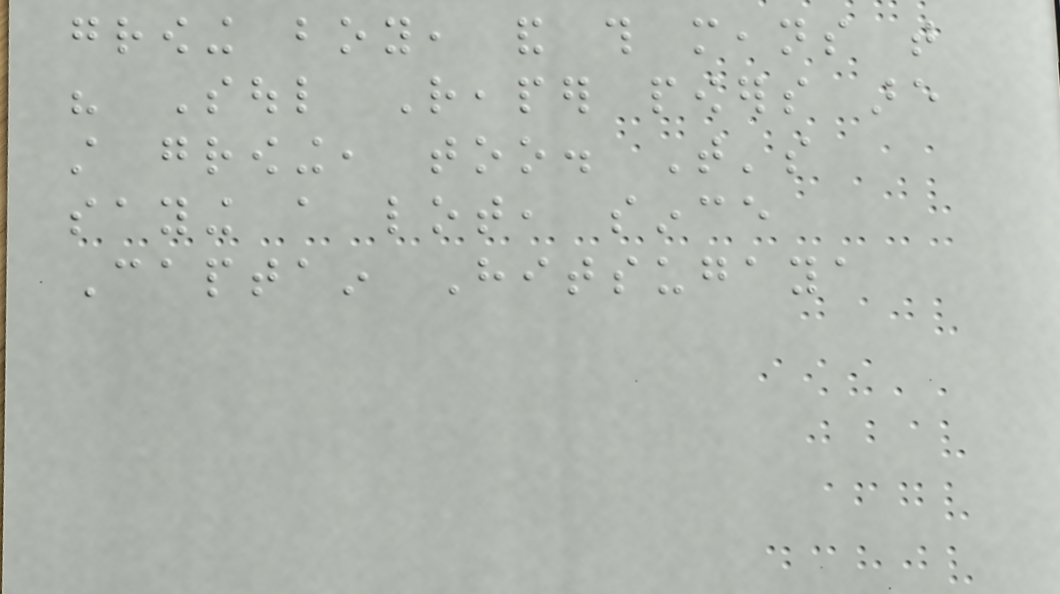growing boy, and this means that
his Soul Reaper powers are
still growing, too. That's
saying a lot, since
Captain Hitsugaya
